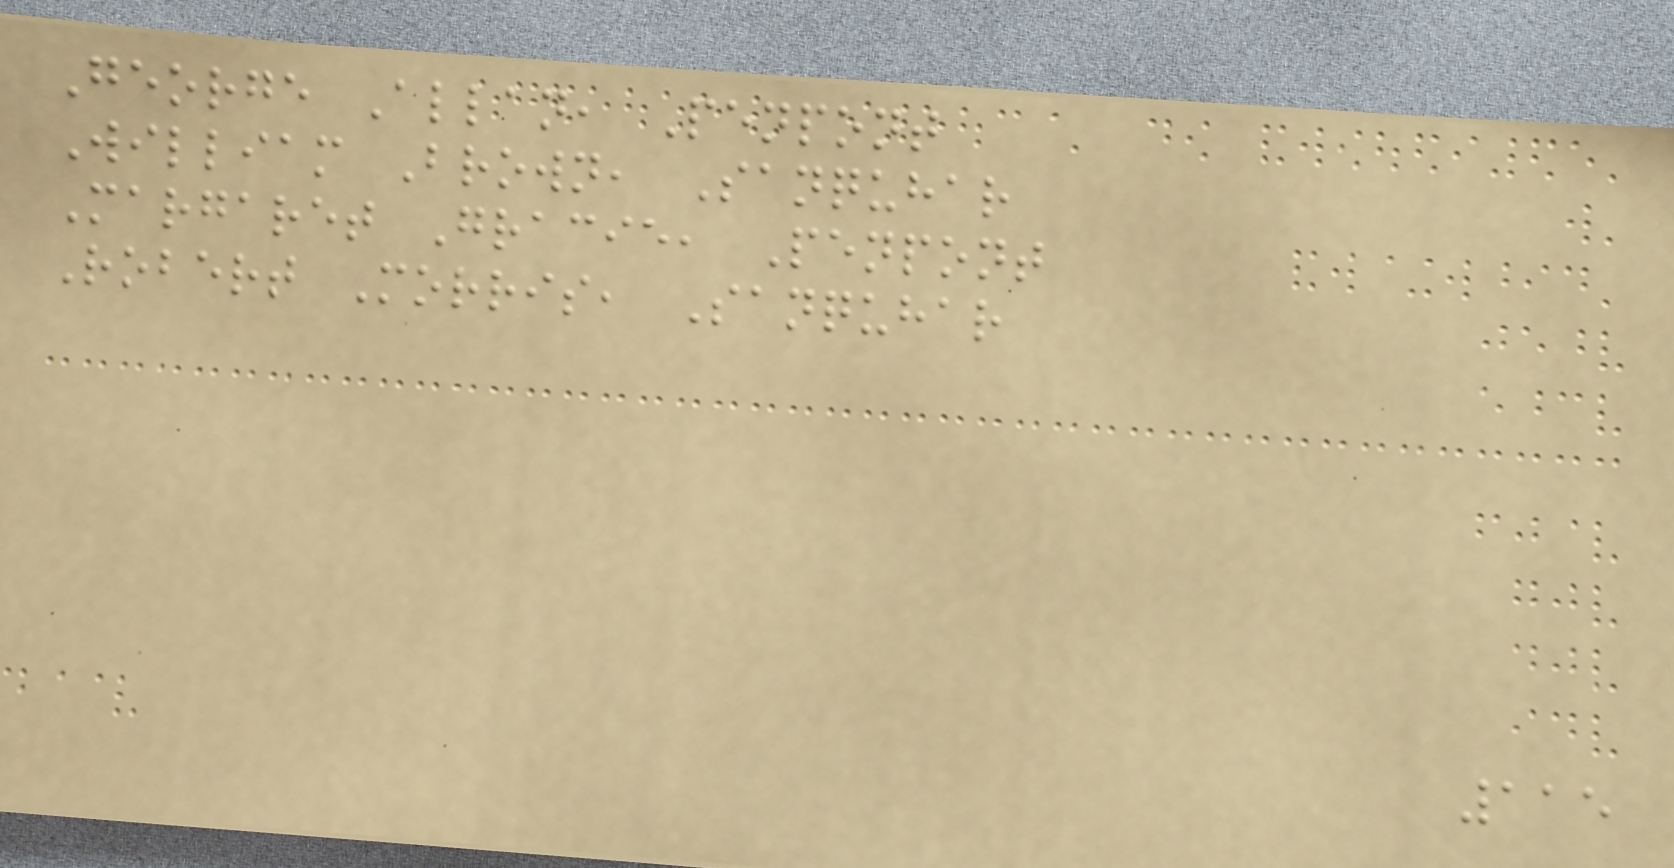George Allan, Penpont
William Brown, Sanquhar
Margaret Gracie, Penpont
Robert Morris, Sanquhar
115
